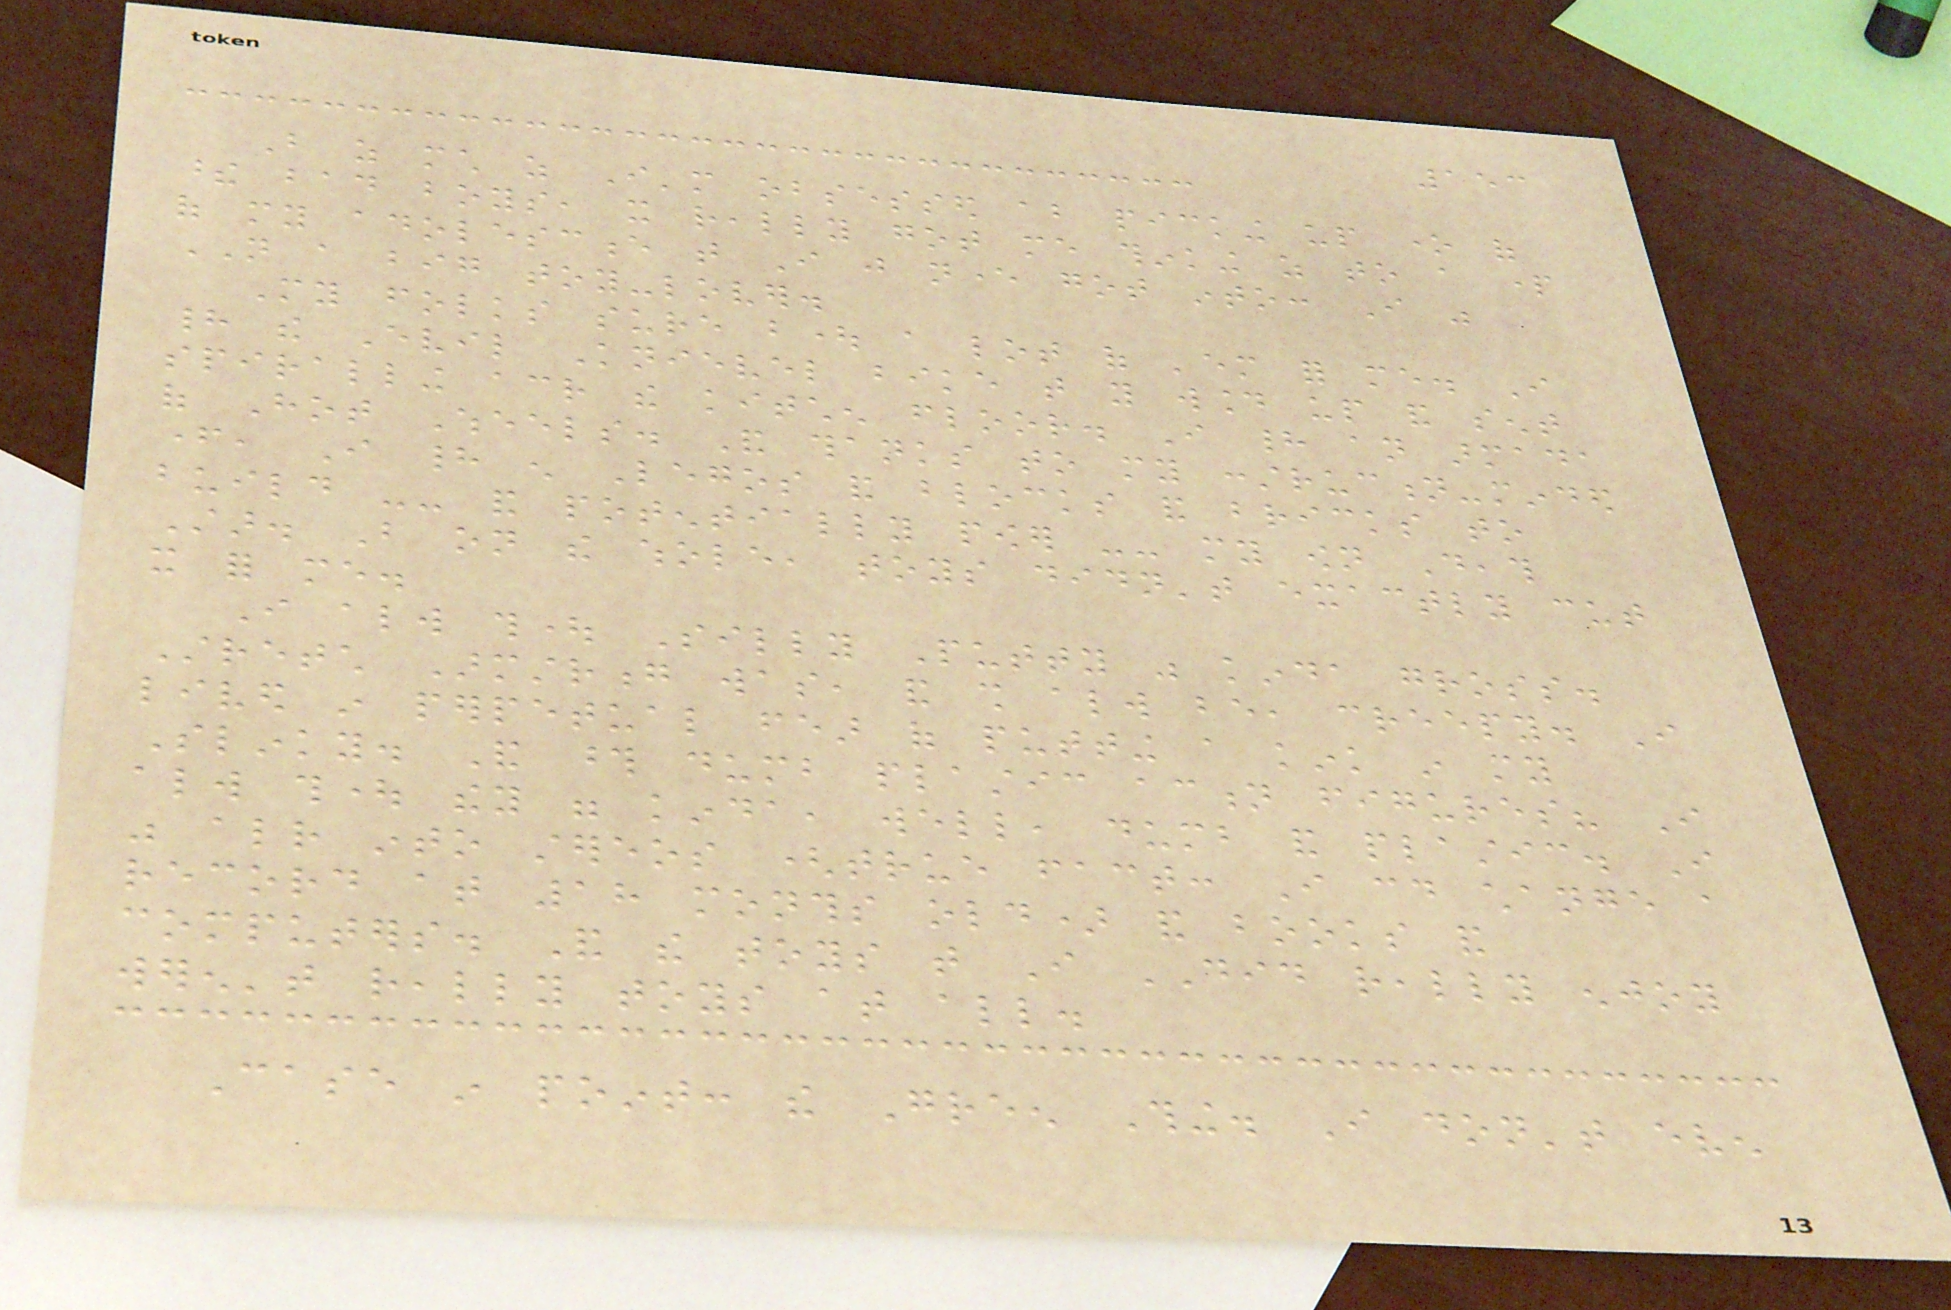153
But as much as I'm obsessed about picking up one of
these bad boys, it really got me thinking as to a part
of my adolescence that I just never got into: I was
NOT a big toy-lover.
My folks sure bought a lot of 'em for me. I
had the Evil Knievel bike that you wound up and sent
spiralling across the kitchen floor. I had an armada
of Hot Wheels. And thanks to my construction-minded
father, I had enough Legos and blocks and bricks to
build -- and potentially power -- my own Death
Star. But on the whole, toys didn't exactly cut
it for me.
I always thought Silly Putty was kinda gross.
Stretch Armstrong was, and shall always be, creepy. I
lived in perpetual fear of putting a kink in my
Slinky. And those dumb plastic action figures? I
always thought they were kinda, well, dumb and plastic. I
was already into stereos (true fact: I could change a
record at 18 months old) and books and
computers. And the toys that I DID really enjoy
weren't really toys at all.
Case in point: the Green Thing. I don't even
